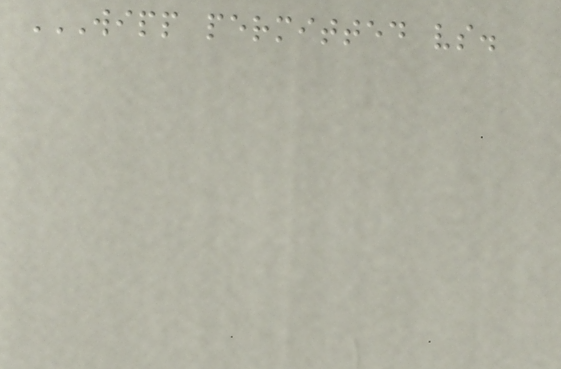WIPP PERMITTED VS.
